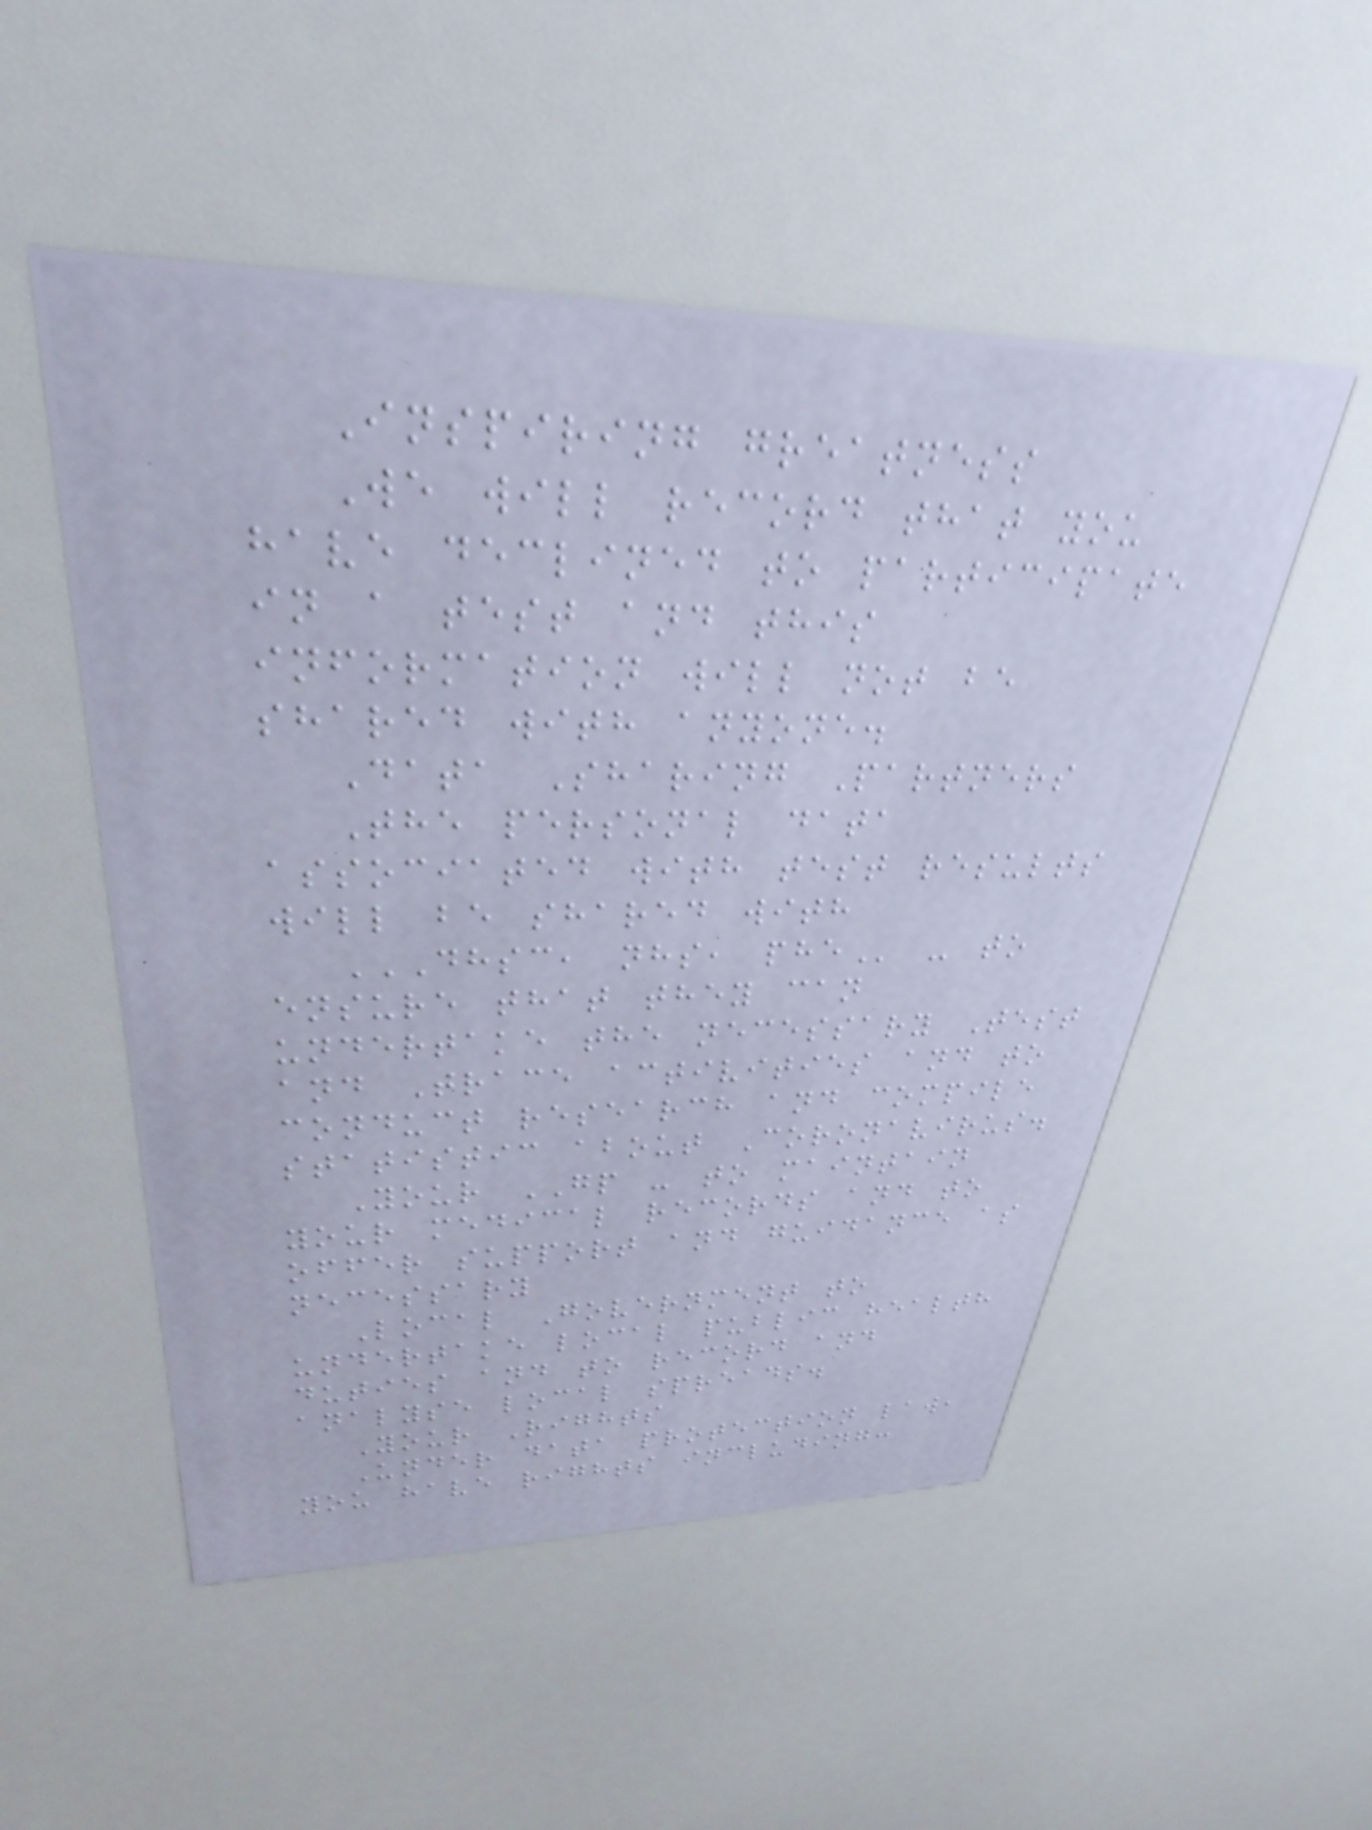Inspiring greatness
We will record that you
have declined to participate
in a test and this
information will not be
shared with anyone.
Data Sharing Partners
The personal data
associated with test results
will be shared with
DHSC, NHS, PHE - to
ensure that they can
undertake the necessary Test
and Trace activities and to
conduct research and compile
statistic about Coronavirus.
Your GP - to maintain
your medical records and to
offer support and guidance as
necessary
Local Government to
undertake local public health
duties and to record and
analyse local spreads.
Your Rights
Under data protection law,
you have rights including:
